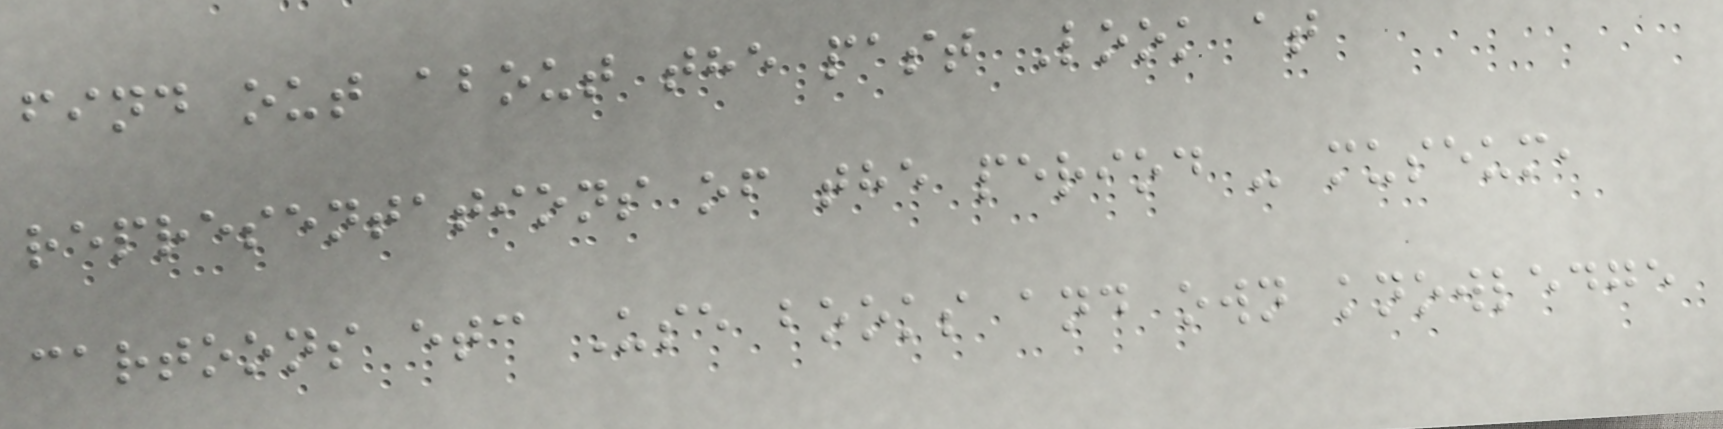find out about the past Look at
representations of the period - museum,
cartoons etc Use books and own knowledge
